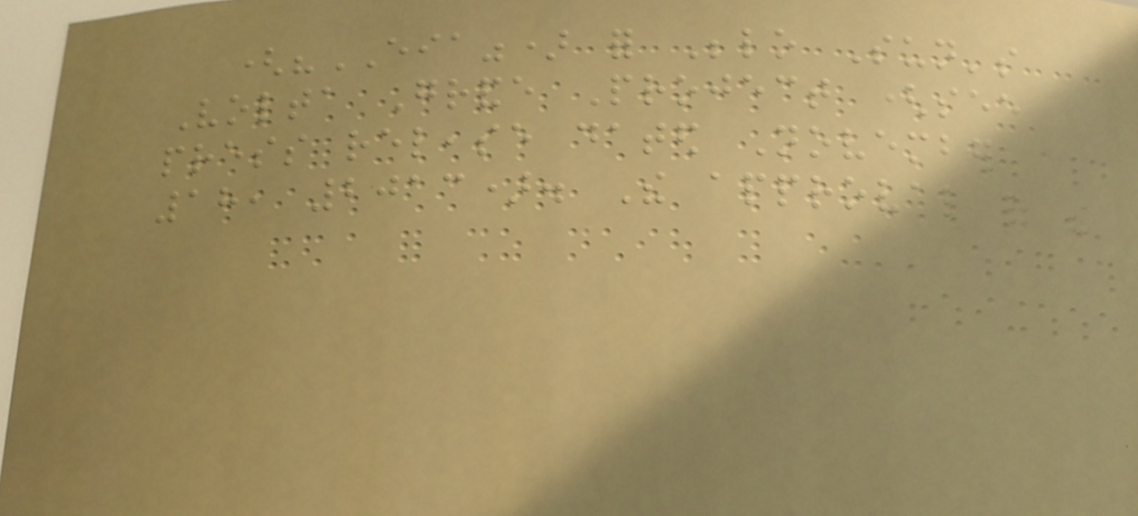("EIA") for Belo Sun's
Volta Grande Project (see
press release dated November
18, 2013). The approval of the
